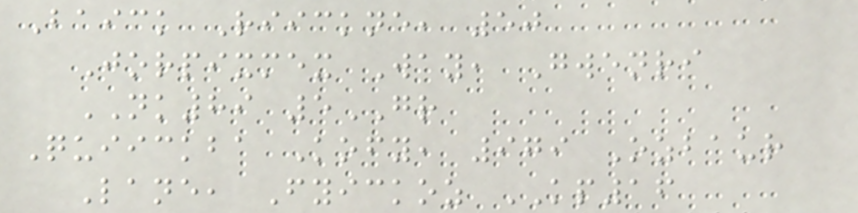Baick Riickne, 50
Jorpixmex Way, Gwenri
NK89 5GR
Quiickba Kofy, 979 Ozbaur
Lane, Fyickoz KP16
